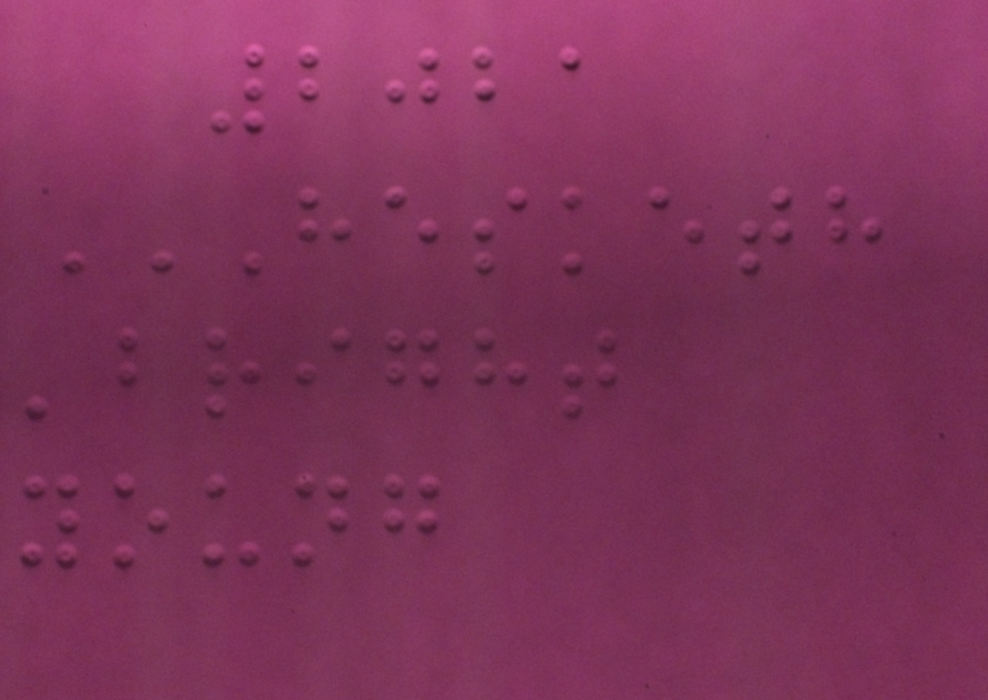2021
HESKETH
'BRIGHT
YOUNG
